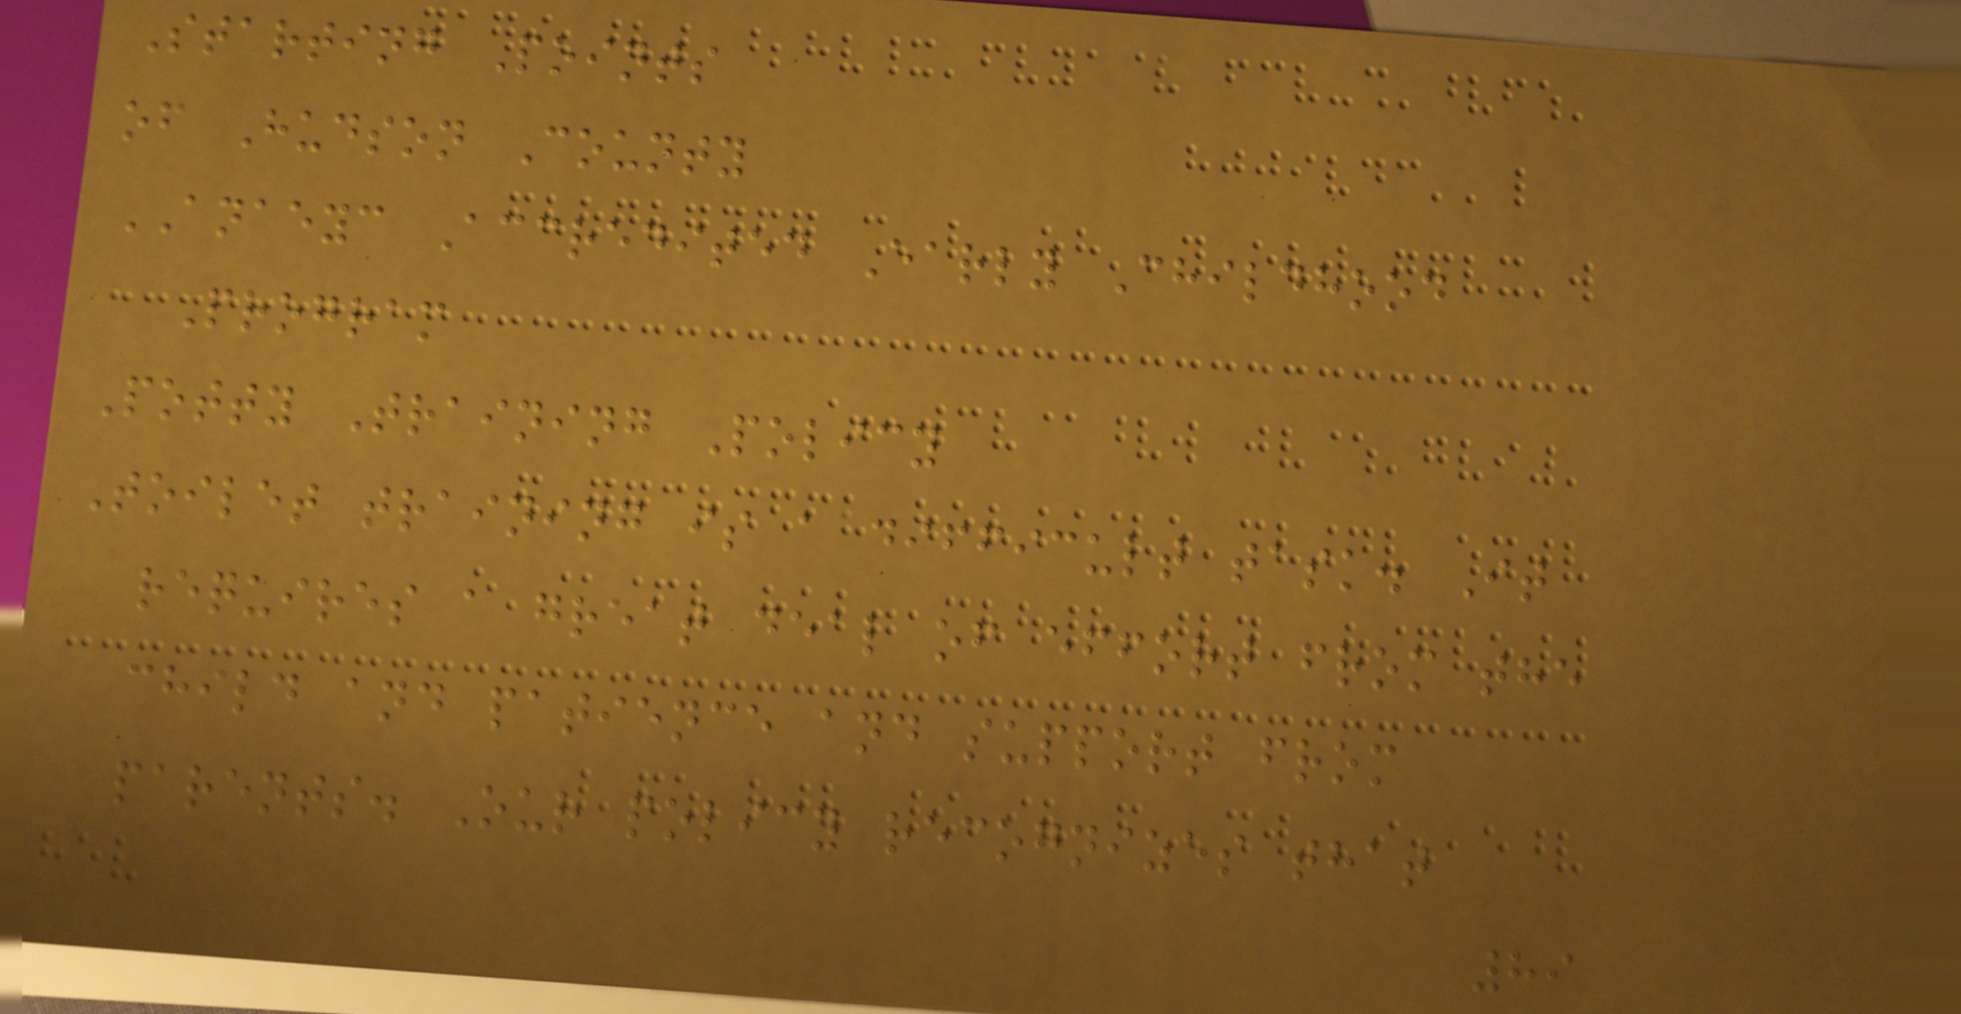Starting Points
of Hudson County
ANAEYC Accredited Early Childhood
Program
Potty Training Policy
Toilet training is a difficult task. It
requires a great deal of effort from the
child and patience and support from
parents. Our policy recognizes that
89
